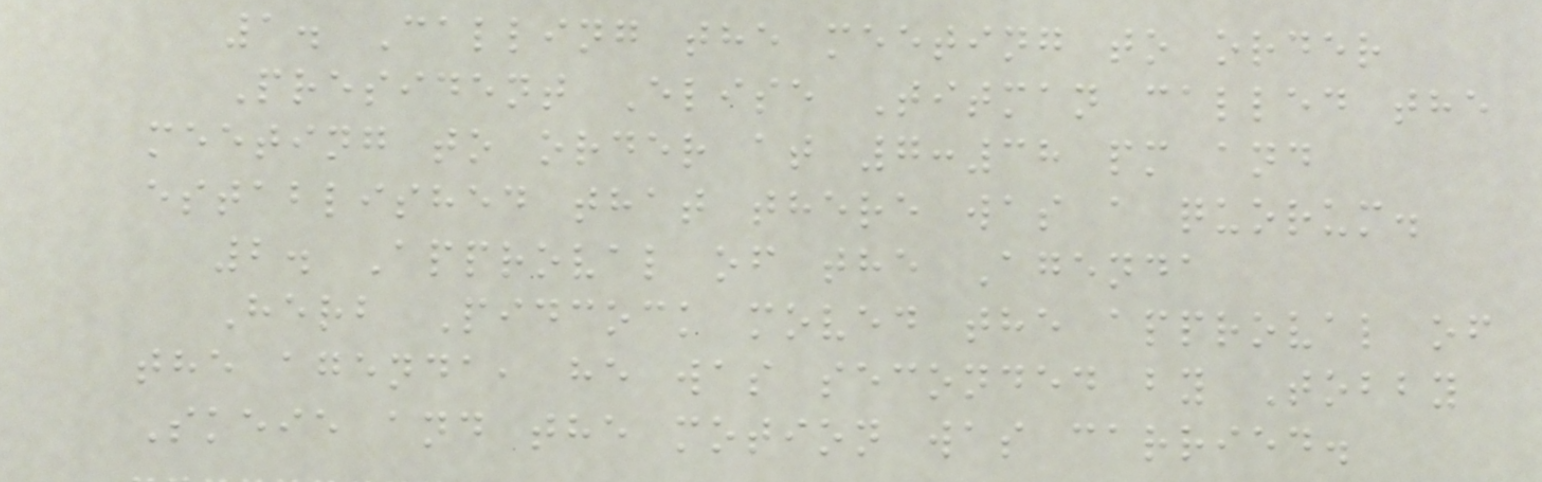1. Calling the meeting to order
President Elise Titman called the
meeting to order at 7:38 pm and
established that there was a quorum.
2. Approval of the Agenda
Herb Pidcock moved the approval of
the agenda, he was seconded by Tobby
Skeie and the motion was carried.
